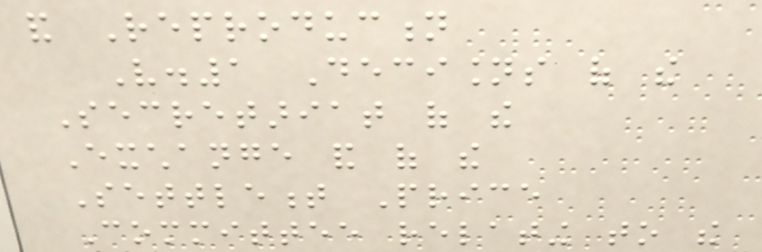and Reproduction
V.1 Decisions of the
Secretariat of the
Exchange and of the
Settlement Price
Committee relating to the
